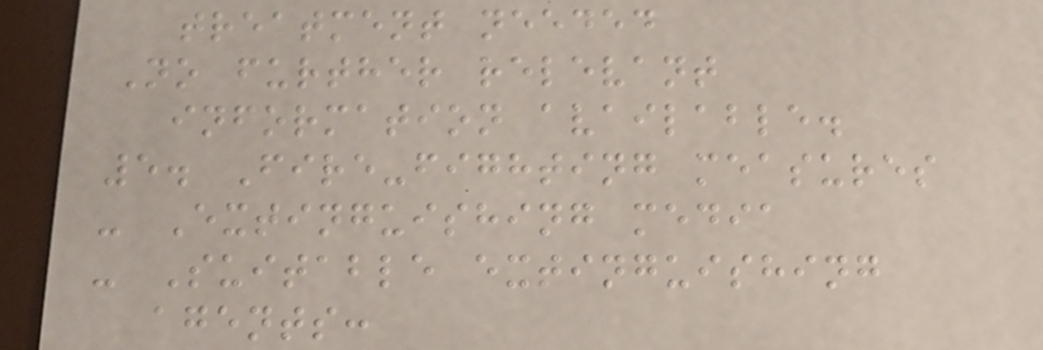treatment needed
No further relevant
information available.
5. Fire-fighting measures
- Extinguishing media
- Suitable extinguishing
agents:
